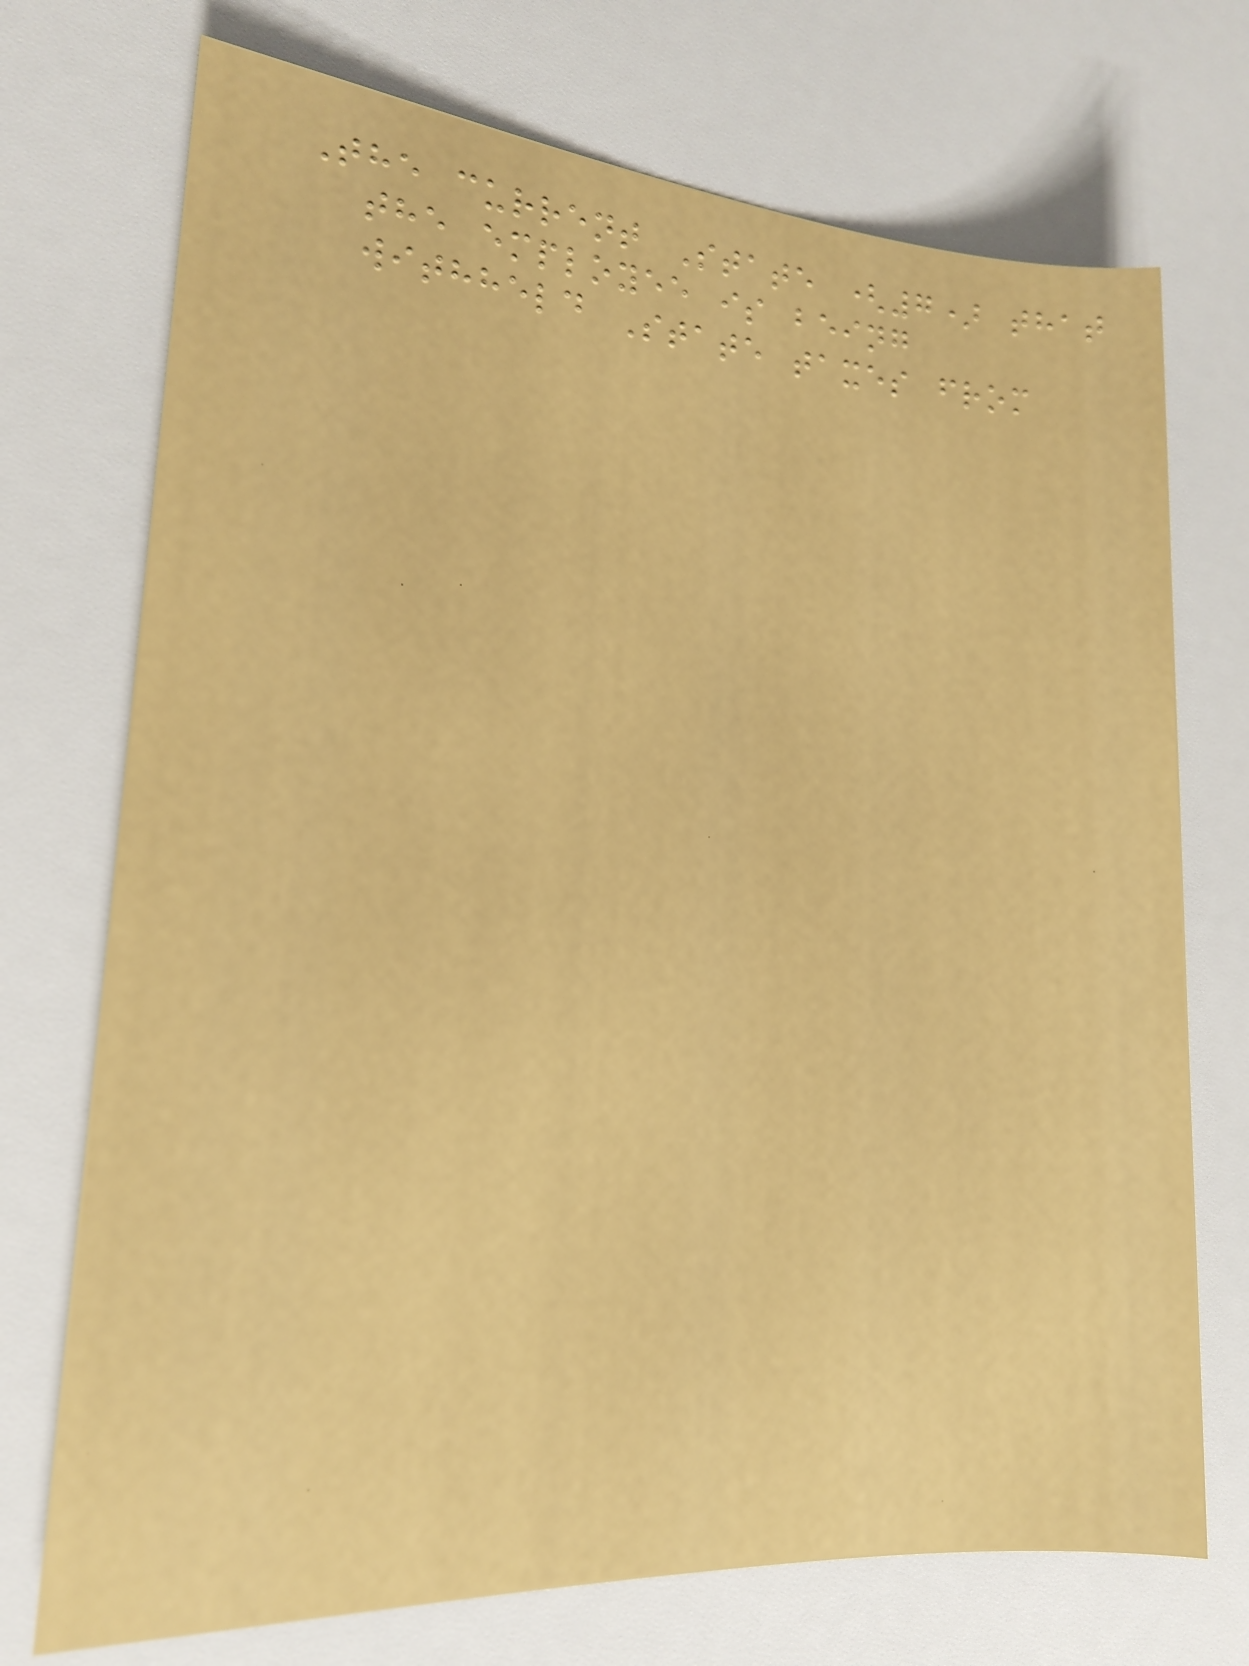The current State (7) that
the employee is being
withheld State taxes from
